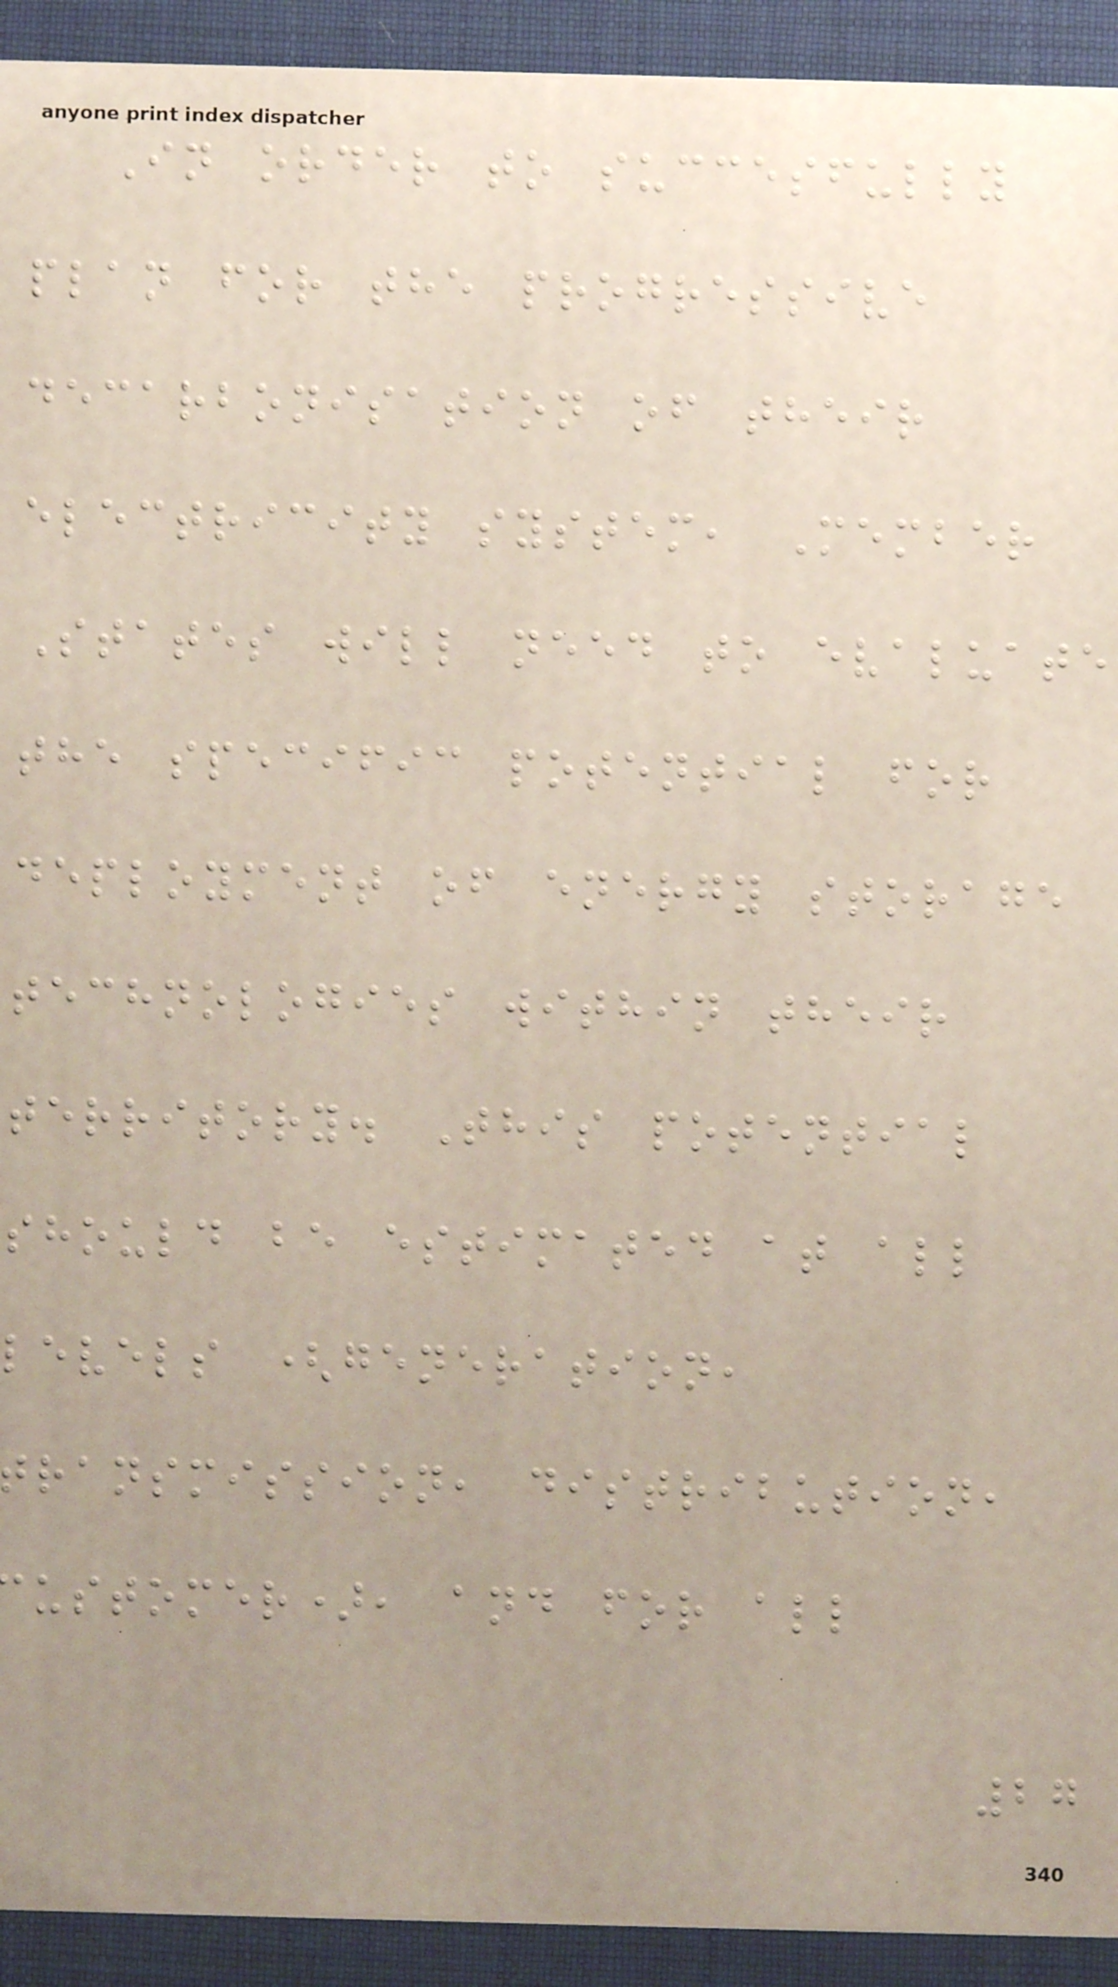In order to succesfully
plan for the progressive
decarbonisation of their
electricity system, Member
States will need to evaluate
the specific potential for
deployment of energy storage
technologies within their
territory. This potential
should be estimated at all
levels (generation,
ransmission, distribution,
ustomer), and for all
27
